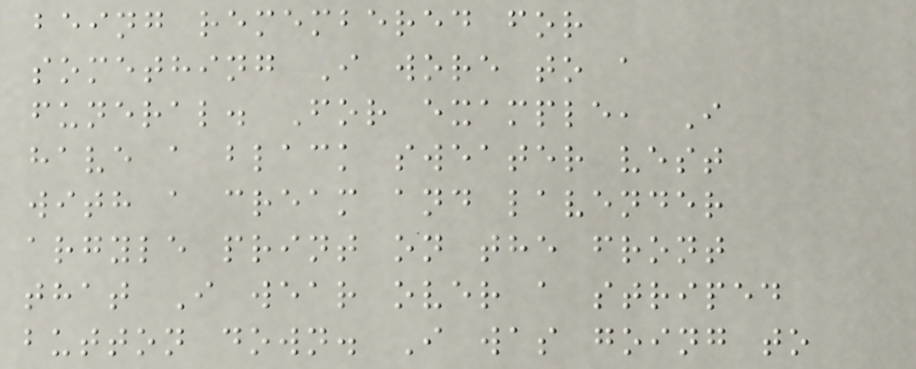being remembered for
something I wore to a
funeral. For example, I
have a black sweater vest
with a cream and lavender
argyle print on the front
that I wear over a striped
button down. I was going to
